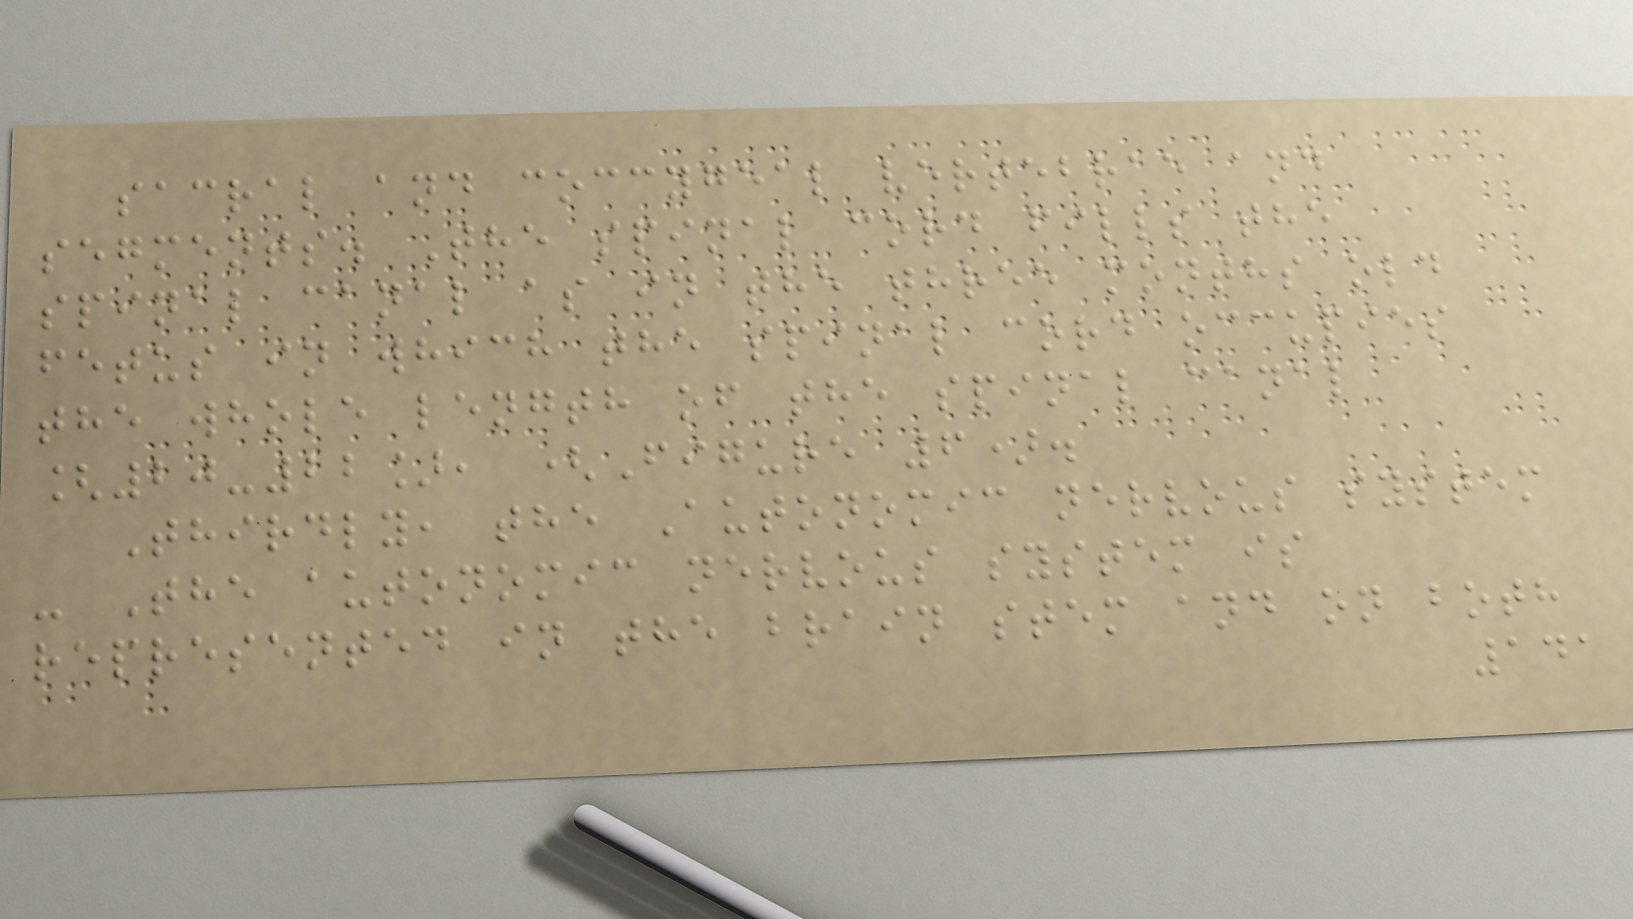sacral and coccygeal vertebrae and
segments. The spinal cord fills the
spinal canal as in the three months old
fetus in which the spinal cord occupies
the whole length of the spinal canal
[20-22], (Figure 6).
Thirdly, the Autonomic nervous system
- The autonomic nervous system is
represented in the brain stem and on both
141
